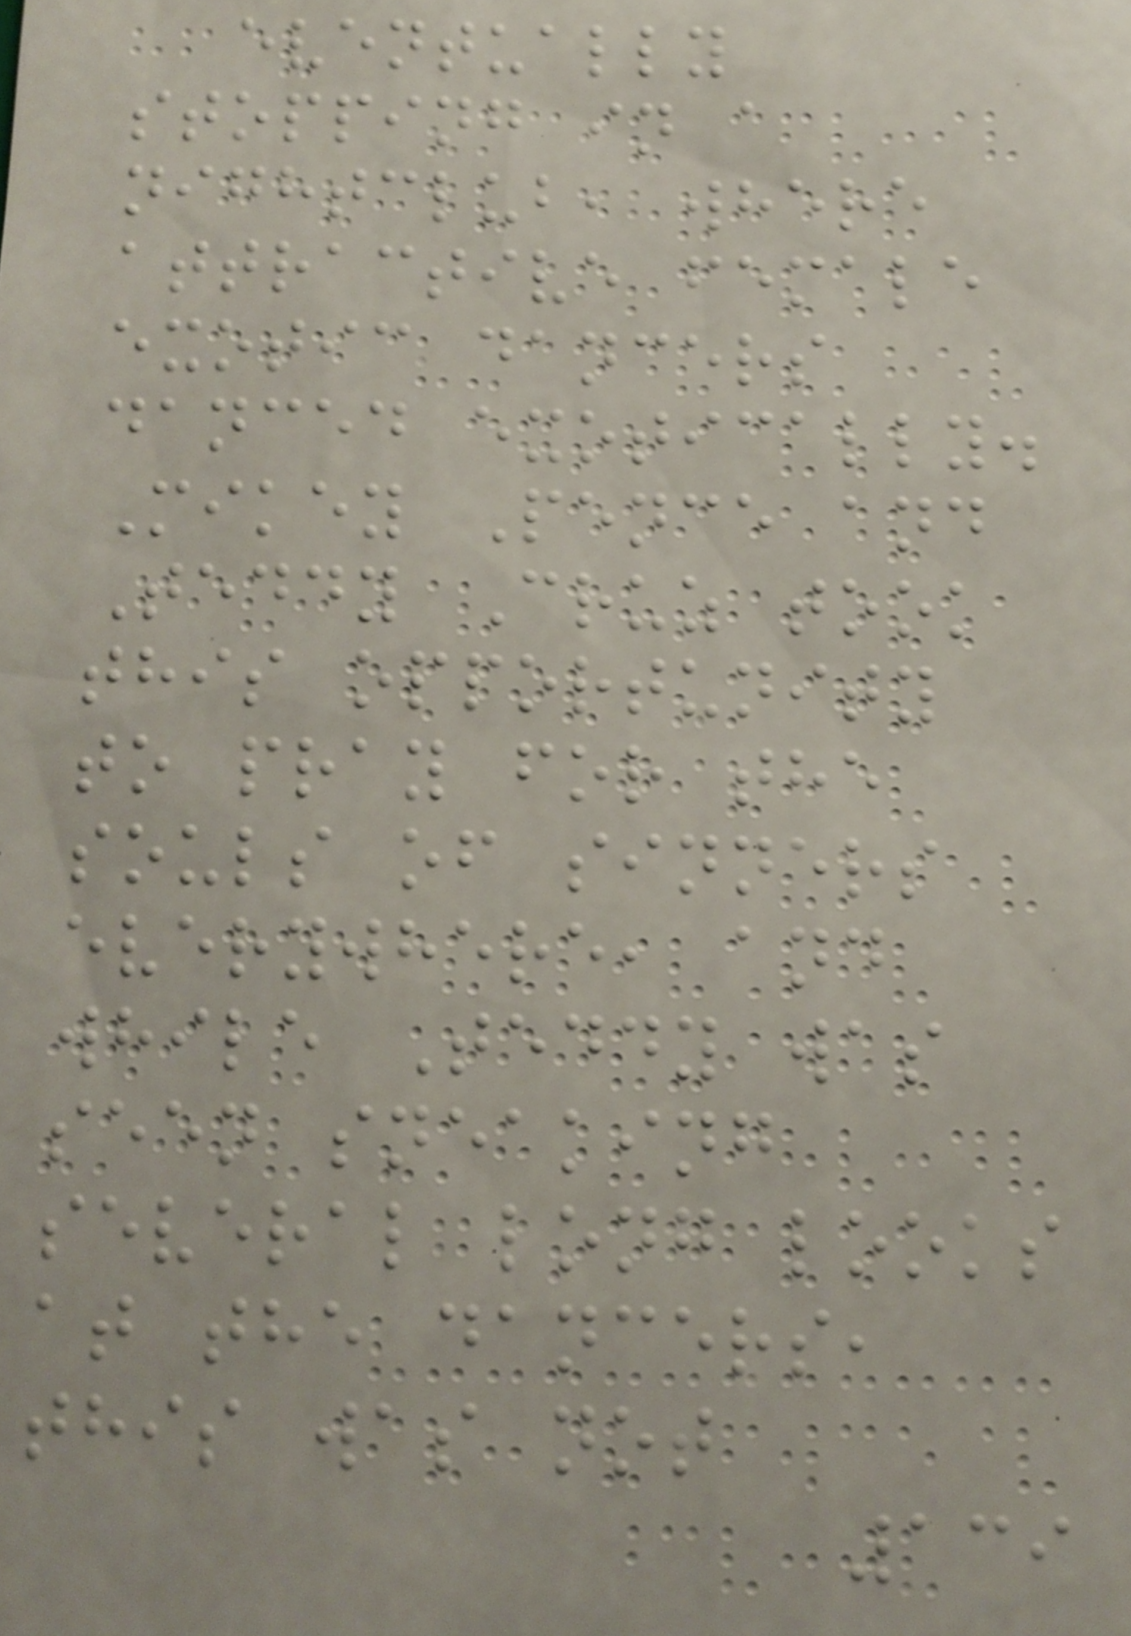eventually
stopping in a
nightclub, where
attractive female
exotic dancers
danced exotically.
Mikey Pence and
Teddy Cruz took
this opportunity
to pray for the
souls of sinners
everywhere, and
while Teddy was
seen sneaking
several long looks
at the dancers,
this was not
139
